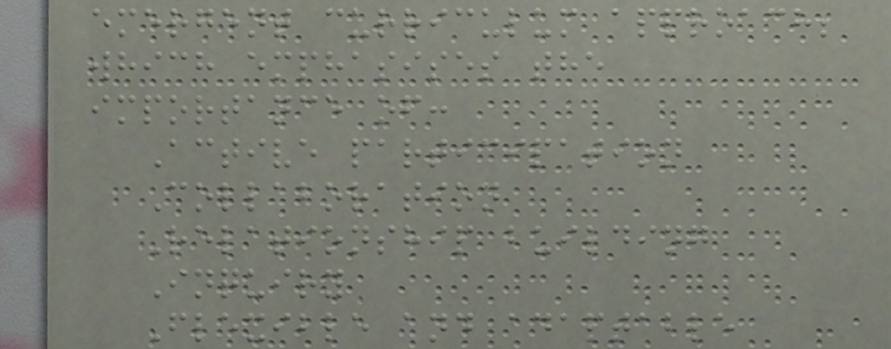emergent curriculum approach;
which emphasises the
importance of:
Active participation
Collaboration
Relationship building
Inquiry
Flexible and adaptable
